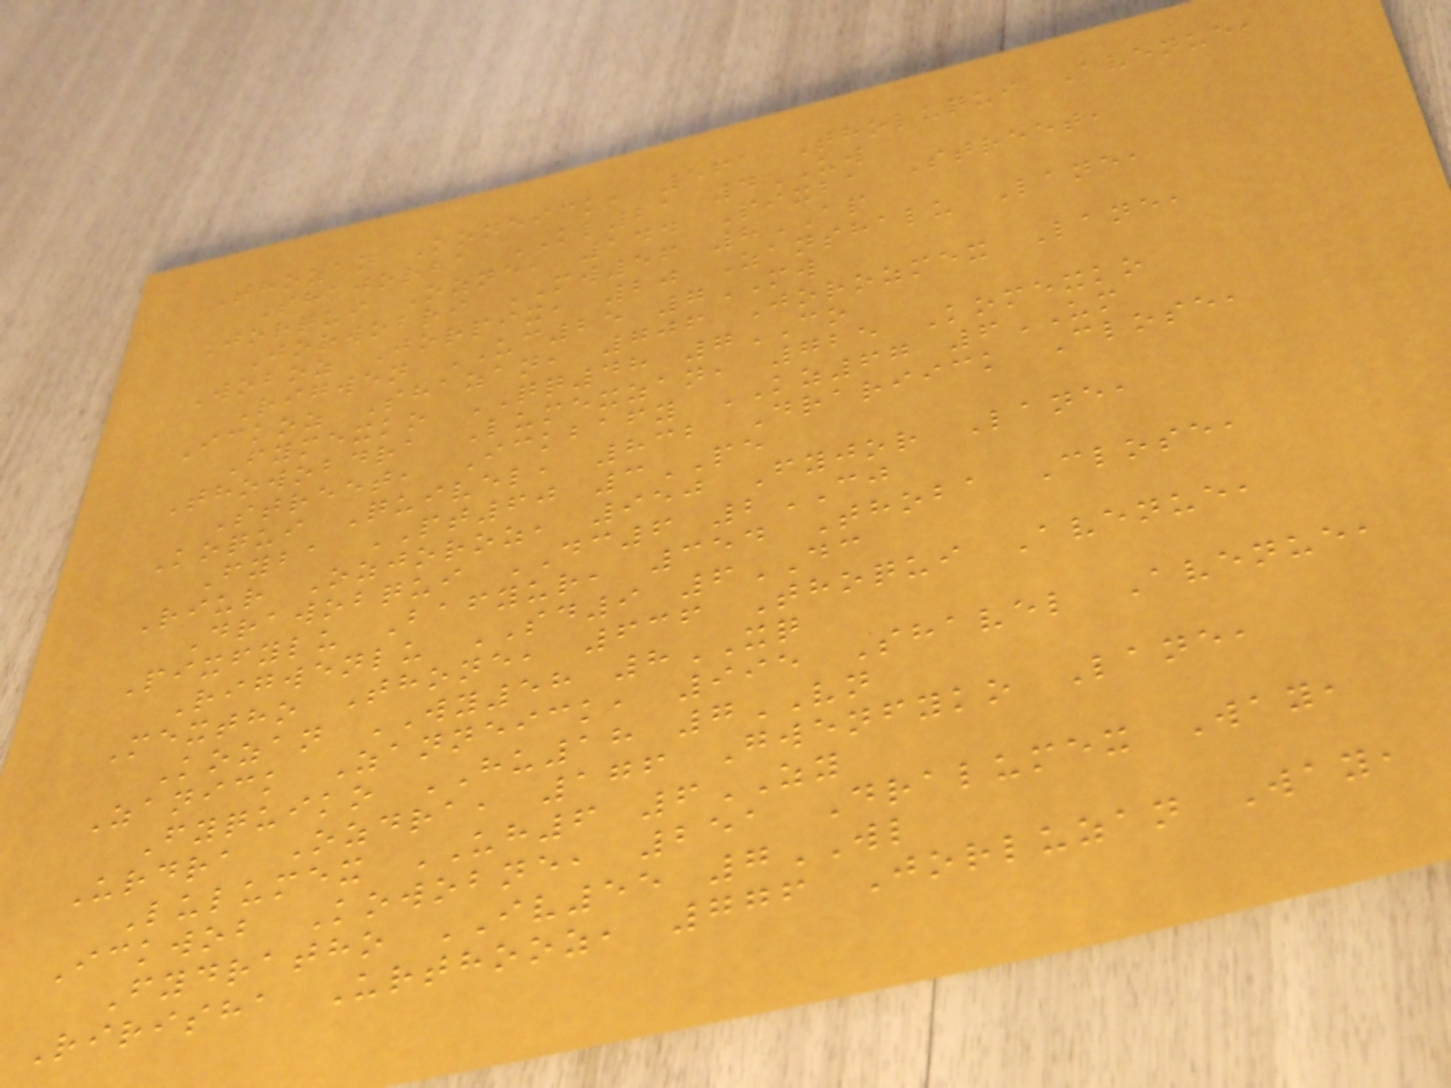Thozan Koneick, 561 Tholuqui Avenue,
Shajorba KL21 4UW
Jorqui Ozne, 144 Pixba Street,
Jorwobri MW56 8AP
Woboz Jorpix, 20 Zanshalu Lane,
Rigwen UC25 7MW
Ickoz Shazan, 706 Jorozmex Lane,
Fymexko QQ48 7CO
Thowobdra Lumexzan, 725 Komexko
Street, Ickbafy KZ67 6UM
Koqui Quivel, 832 Drariick Close,
Fyba PT60 3PE
Riur Ozjoroz, 950 Fyjor Lane,
Drawobqui DC6 2CJ
Pixfylu Bafyur, 354 Thoba Close,
Rigwenlu SD9 6DC
Mextho Thone, 636 Thoqui Avenue,
Kozan WY58 8XQ
Zanick Zanneick, 995 Shavel Avenue,
Fyquiko HU18 7VN
Urdra Ozdra, 176 Gwenfyko Lane,
Lulumex UH6 6ZY
Ickwob Kowobne, 251 Dralumex Way,
Fydratho IV55 7WL
Ririsha Urthooz, 776 Jorluzan Way,
